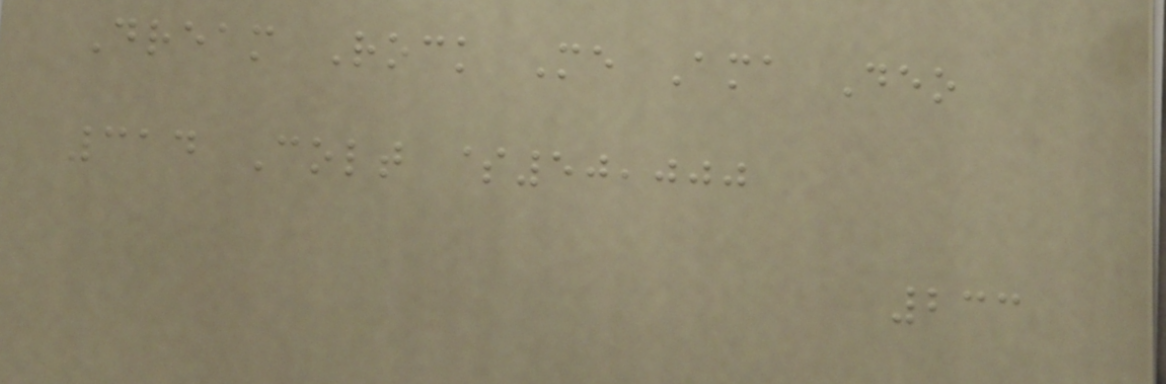Dream Rock Me Ama Deo
314 Colt $50,000
233
